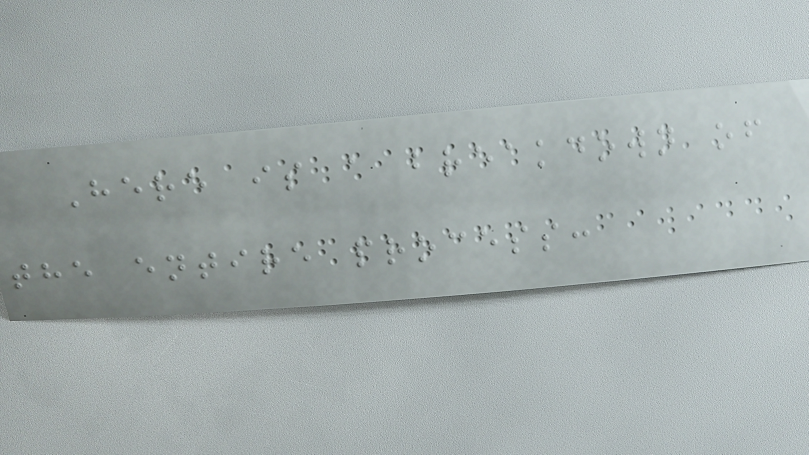Here is a breakdown of
the entire process:
